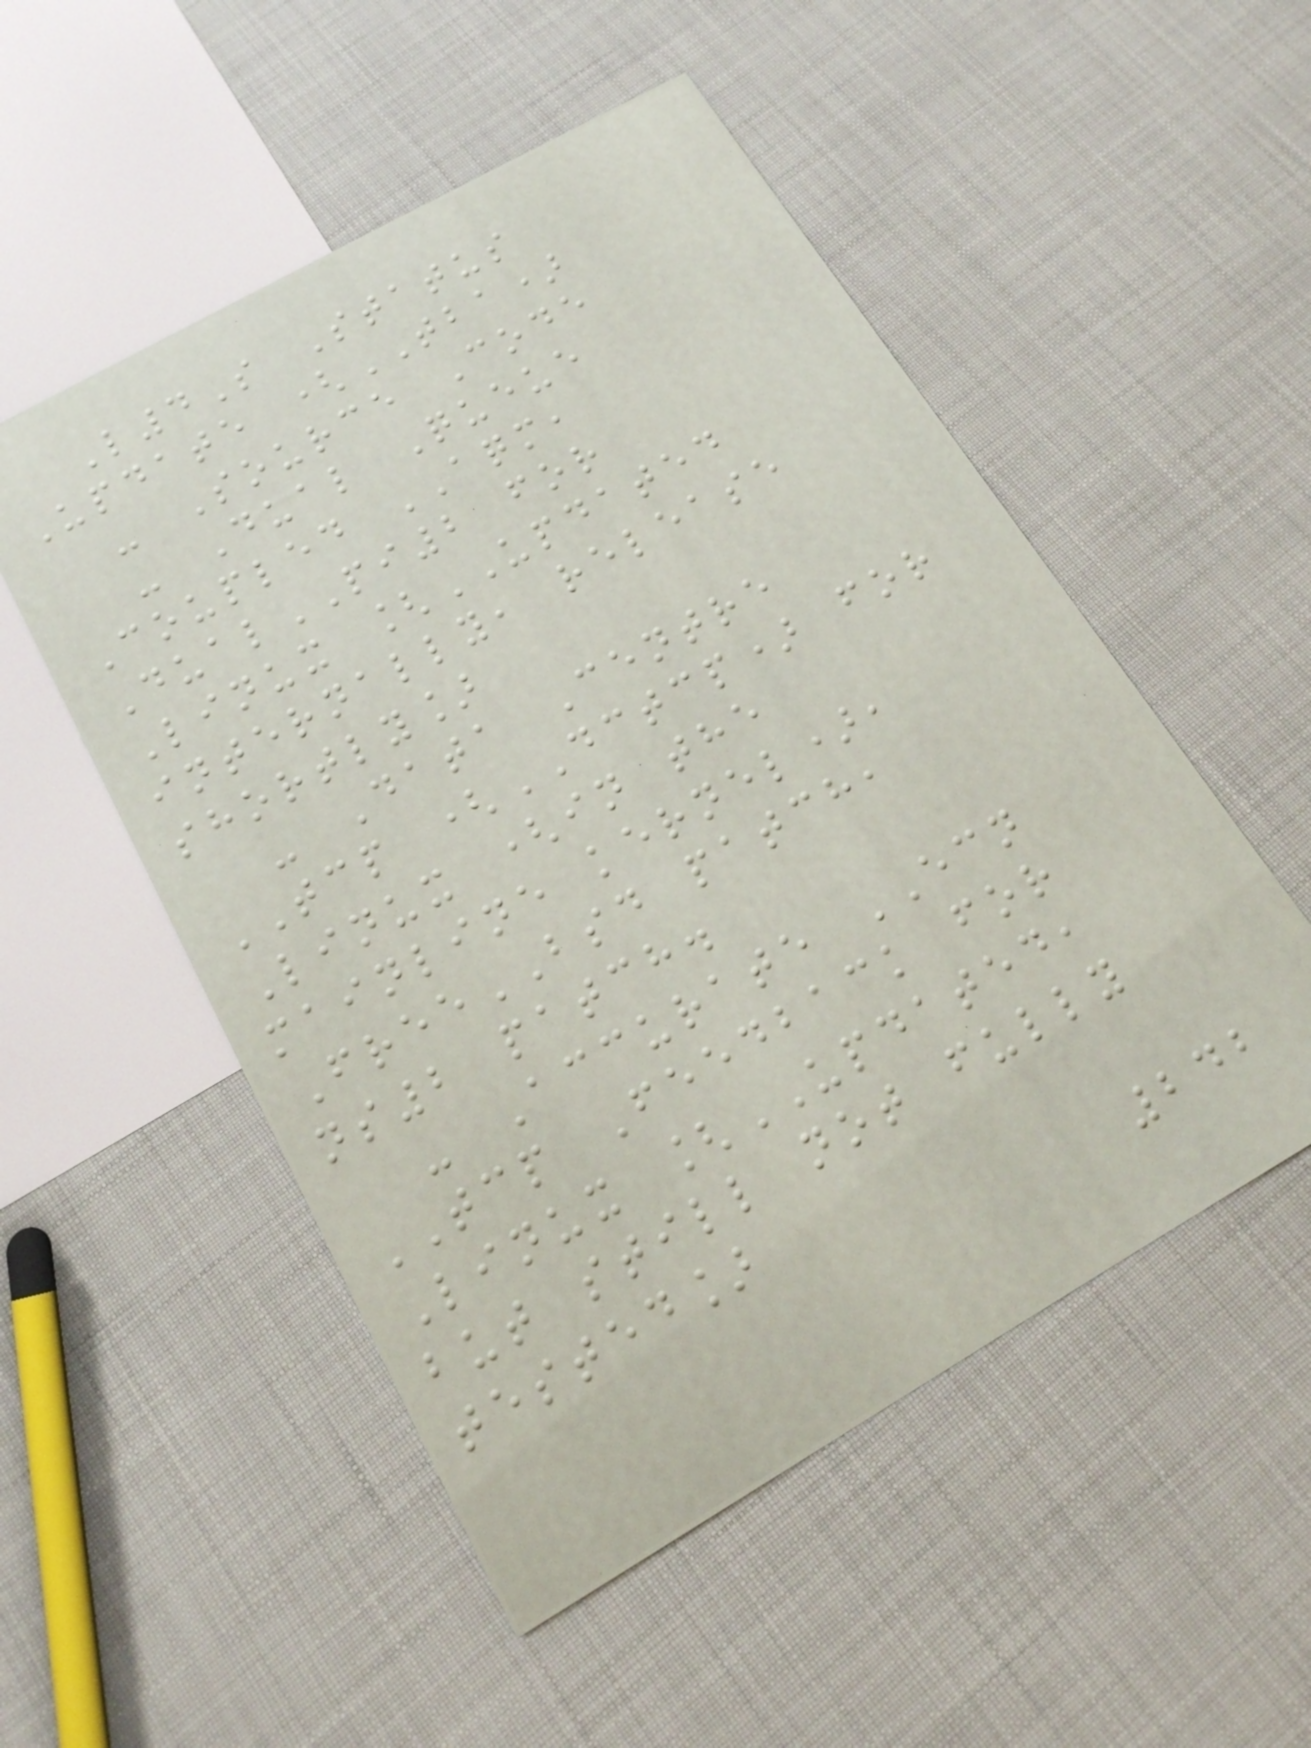L4S Status
Update (TBA)
- Source Code
- Dual Queue
Coupled AQM,
DualPI2 for
Linux [UPDATED
internally, release
shortly]
- Data Centre
TCP (DCTCP) for
Linux (in the
mainline kernel),
FreeBSD patch,
ns2 patch.
- Accurate ECN
TCP Feedback for
Linux [UPDATED,
but still not fully
tested]
242
